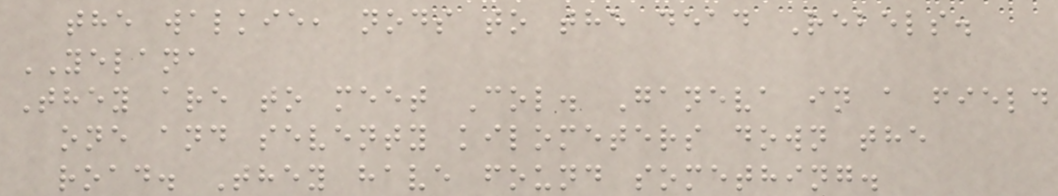the walkie, nods to the dead Rebels.
YELANA
They are to meet Col. Ganeva in a field
one and seventy kilometers down the
road. They have found something.
